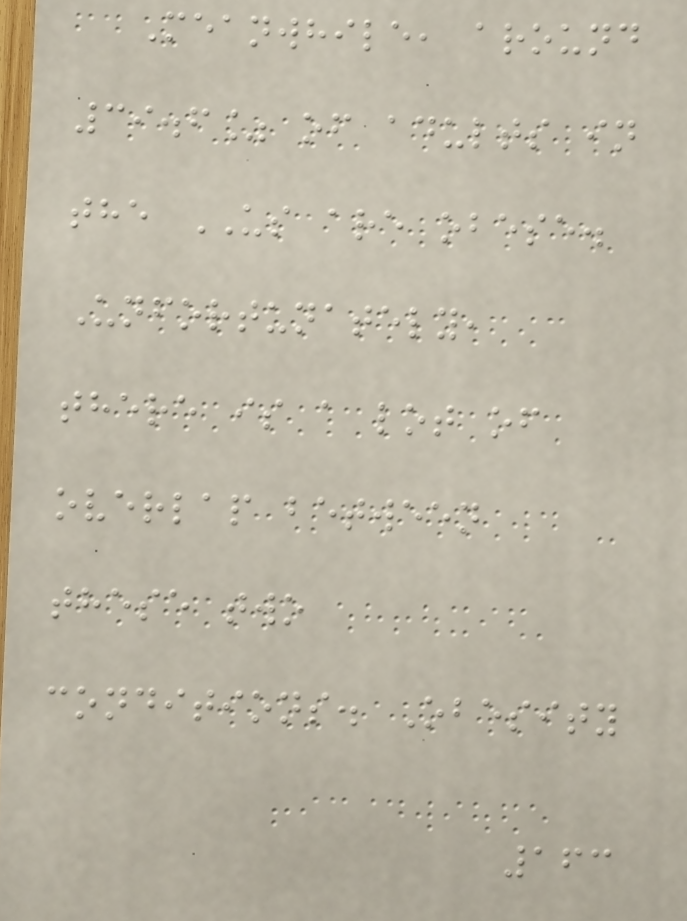Meanwhile, around
39.6% of adults in
the US are obese.
Unfortunately,
there is a lot of
overlap between
these two
conditions. Obesity
163
